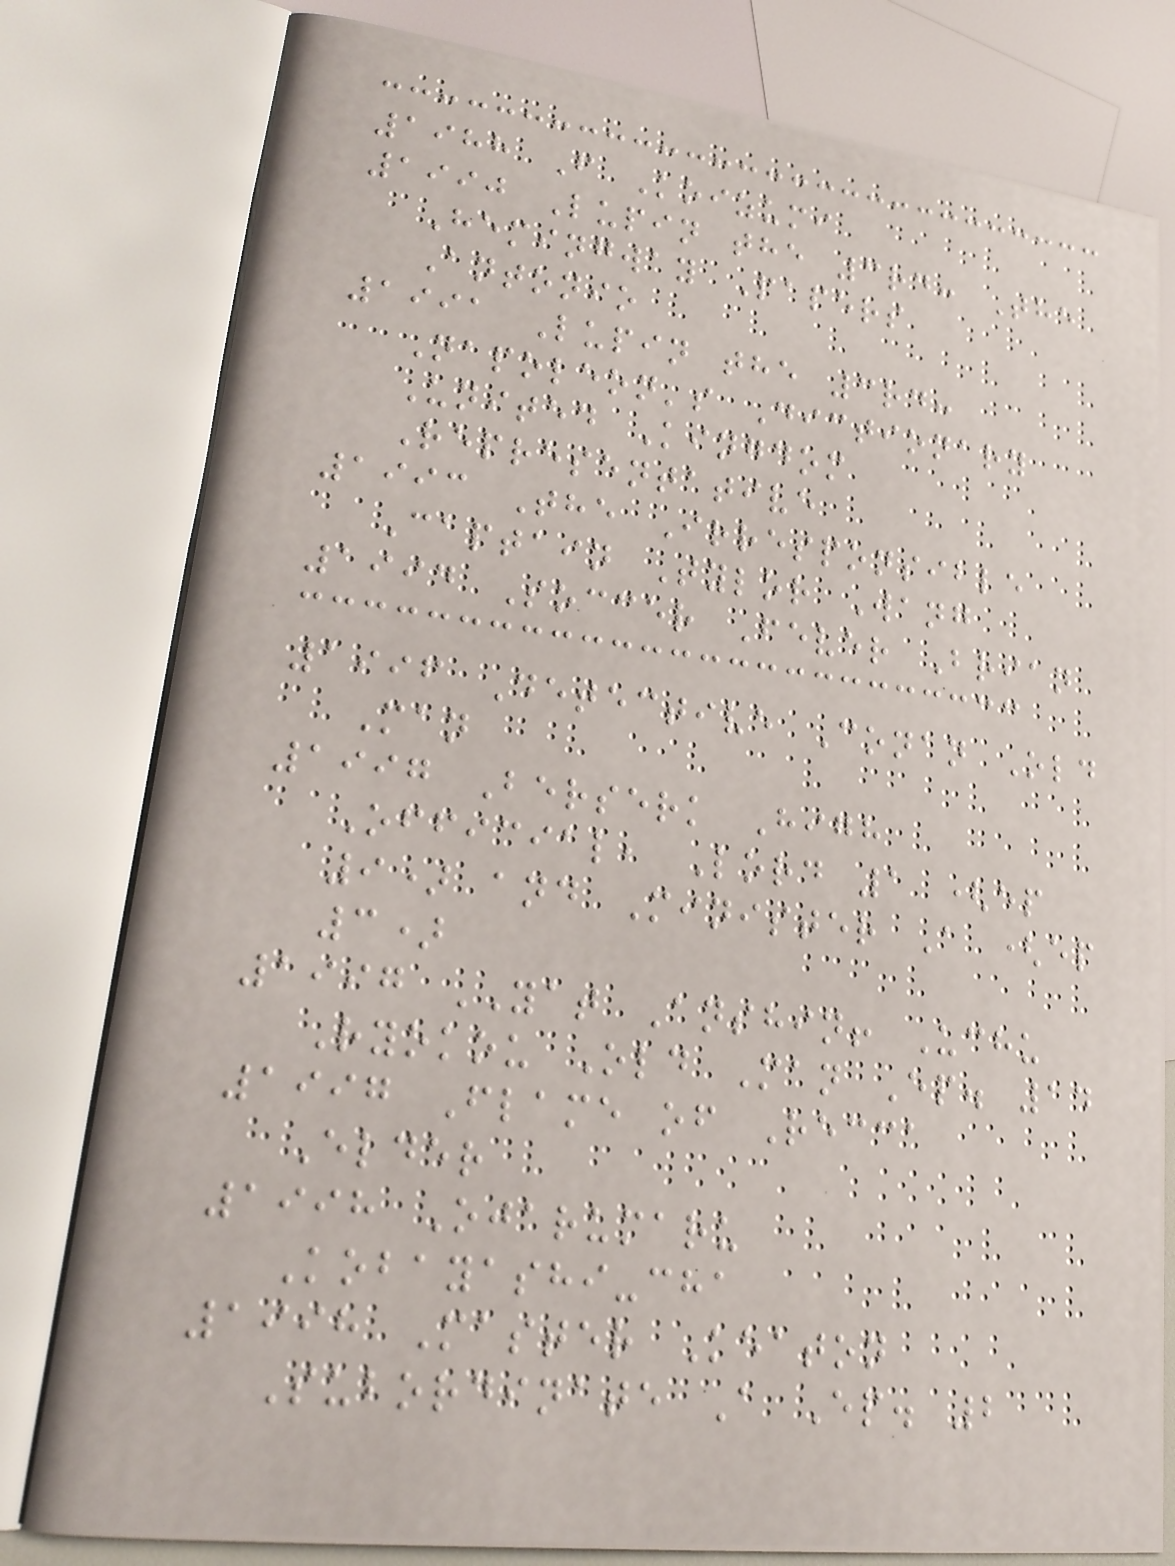1988 F Koizumi
1990 Lupin the 3rd: The
Hemingway Papers
Antonio
1991 Lupin the 3rd:
Napoleon's Dictionary
United Kingdom
Representative
1993 The Irresponsible
Captain Tylor Wang
1994 Soccer Fever Brian
1996 Detective Conan Old
Man
1997 Berserk High
Official, Lord 1 (ep
9) and Minister A (ep
3)
1997 YAT Anshin! Uchu
Ryokou Old Man Ep. 14
1997 Flame of Recca
Elder
1998 Ojarumaru
Kobayashi-cha
1998 Master Keaton
Subordinate A Ep. 2
